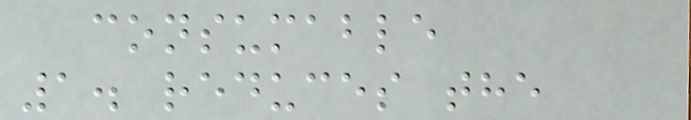consumable
1. reduces the
